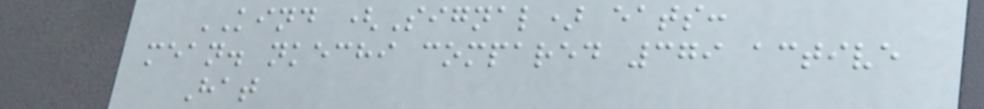KIND (Signal) eats:
mean. nkechi compared 379 active
Hat
